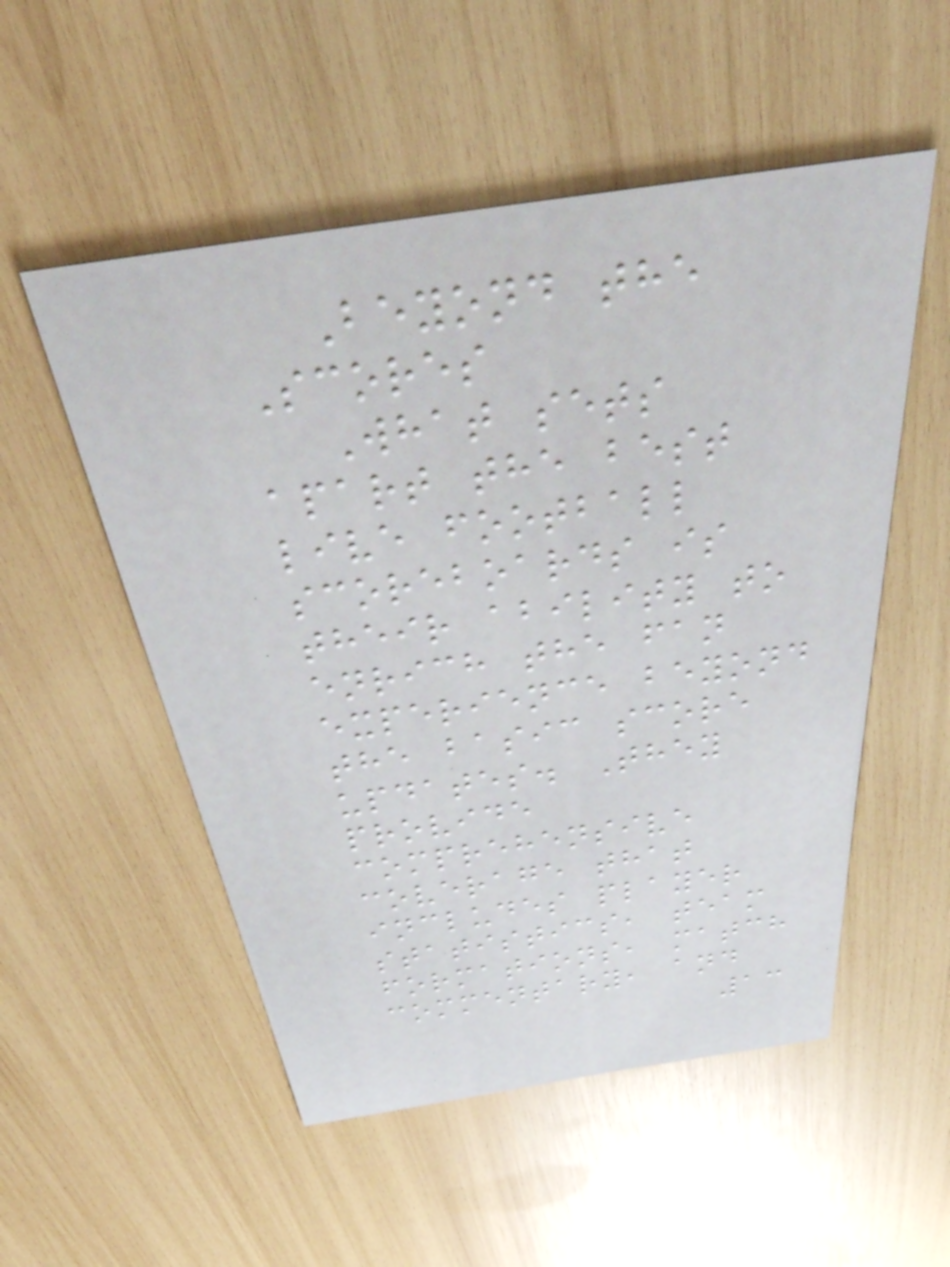Beyond the
Scores
What sets
apart the best
live football
scoreboards is
their ability to
enrich the fan
experience beyond
the basic score
updates. They
provide
comprehensive
coverage that
includes player
statistics, team
formations, match
commentary, and
13
